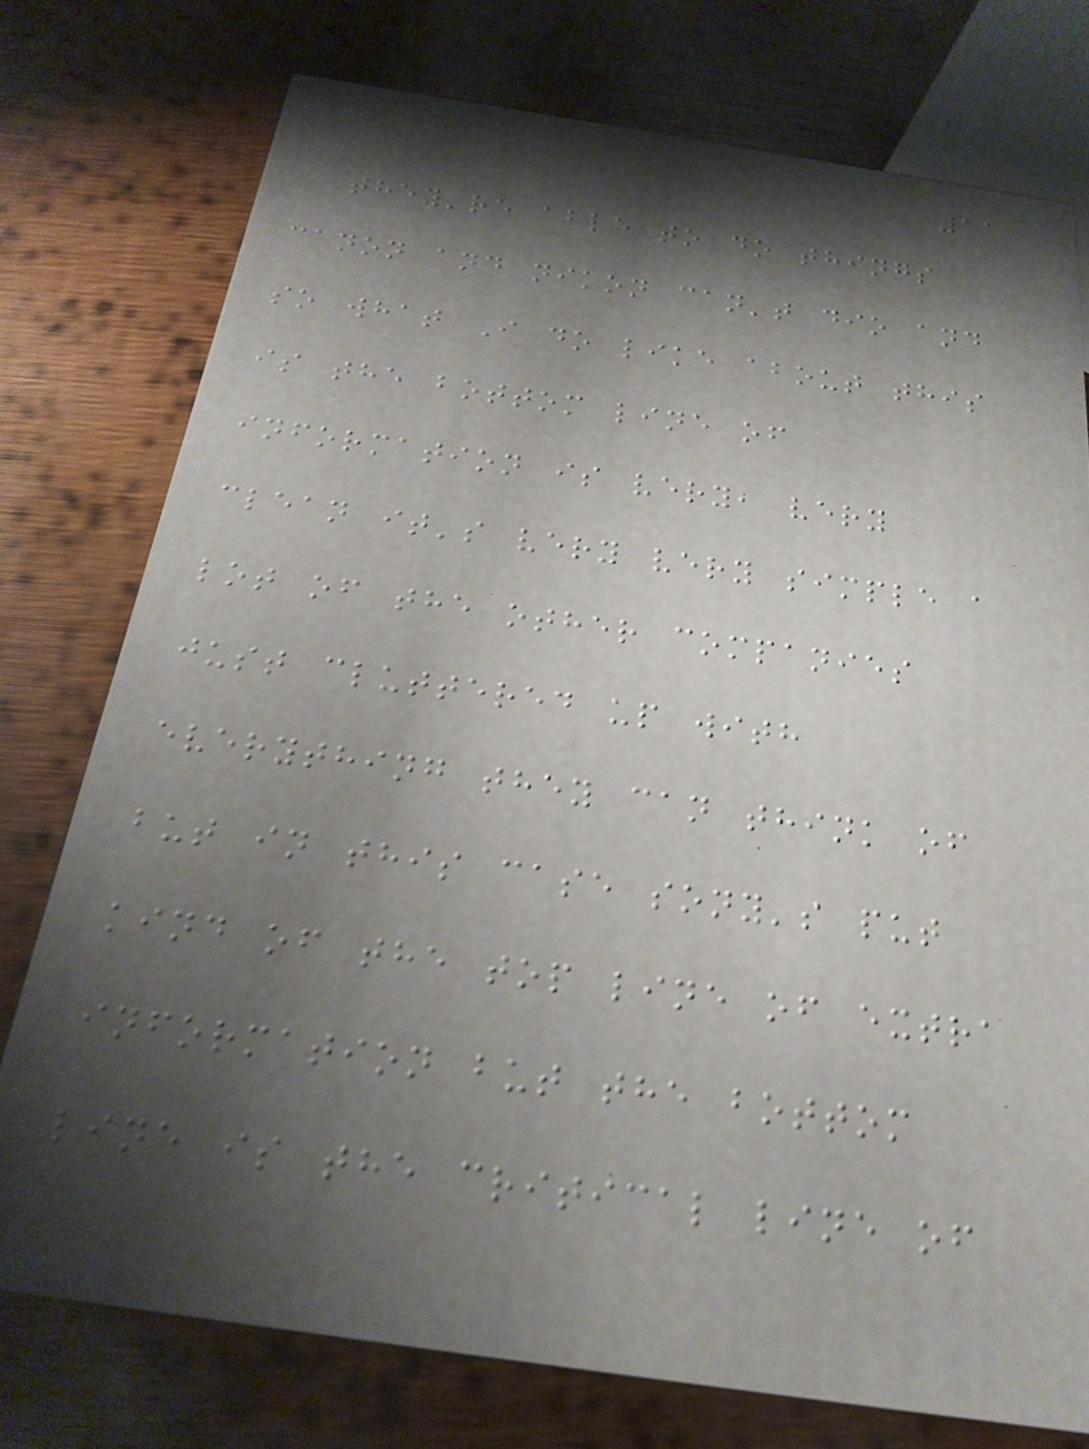11
they're able to do things
canon and nikon can't dio and
so what I do like about this
is the bottom line of
information is very, very
clean it's very very simple a
lot of the other companies
just cluttered up with
everything they can think of
but in this case sony's put
kind of the top line of extra
information but the bottom
line is the critical line of
